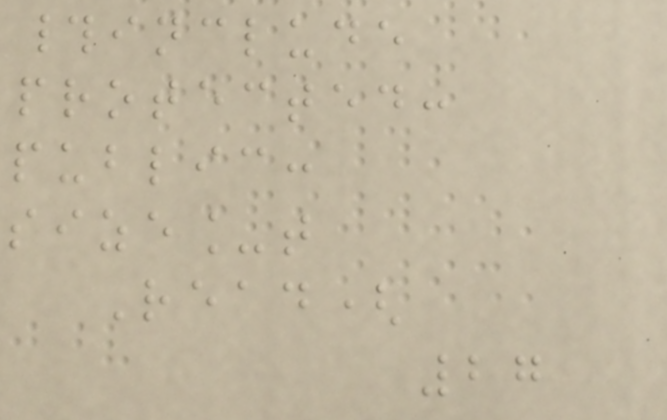#include
protected:
public:
size_t
Read(
27
